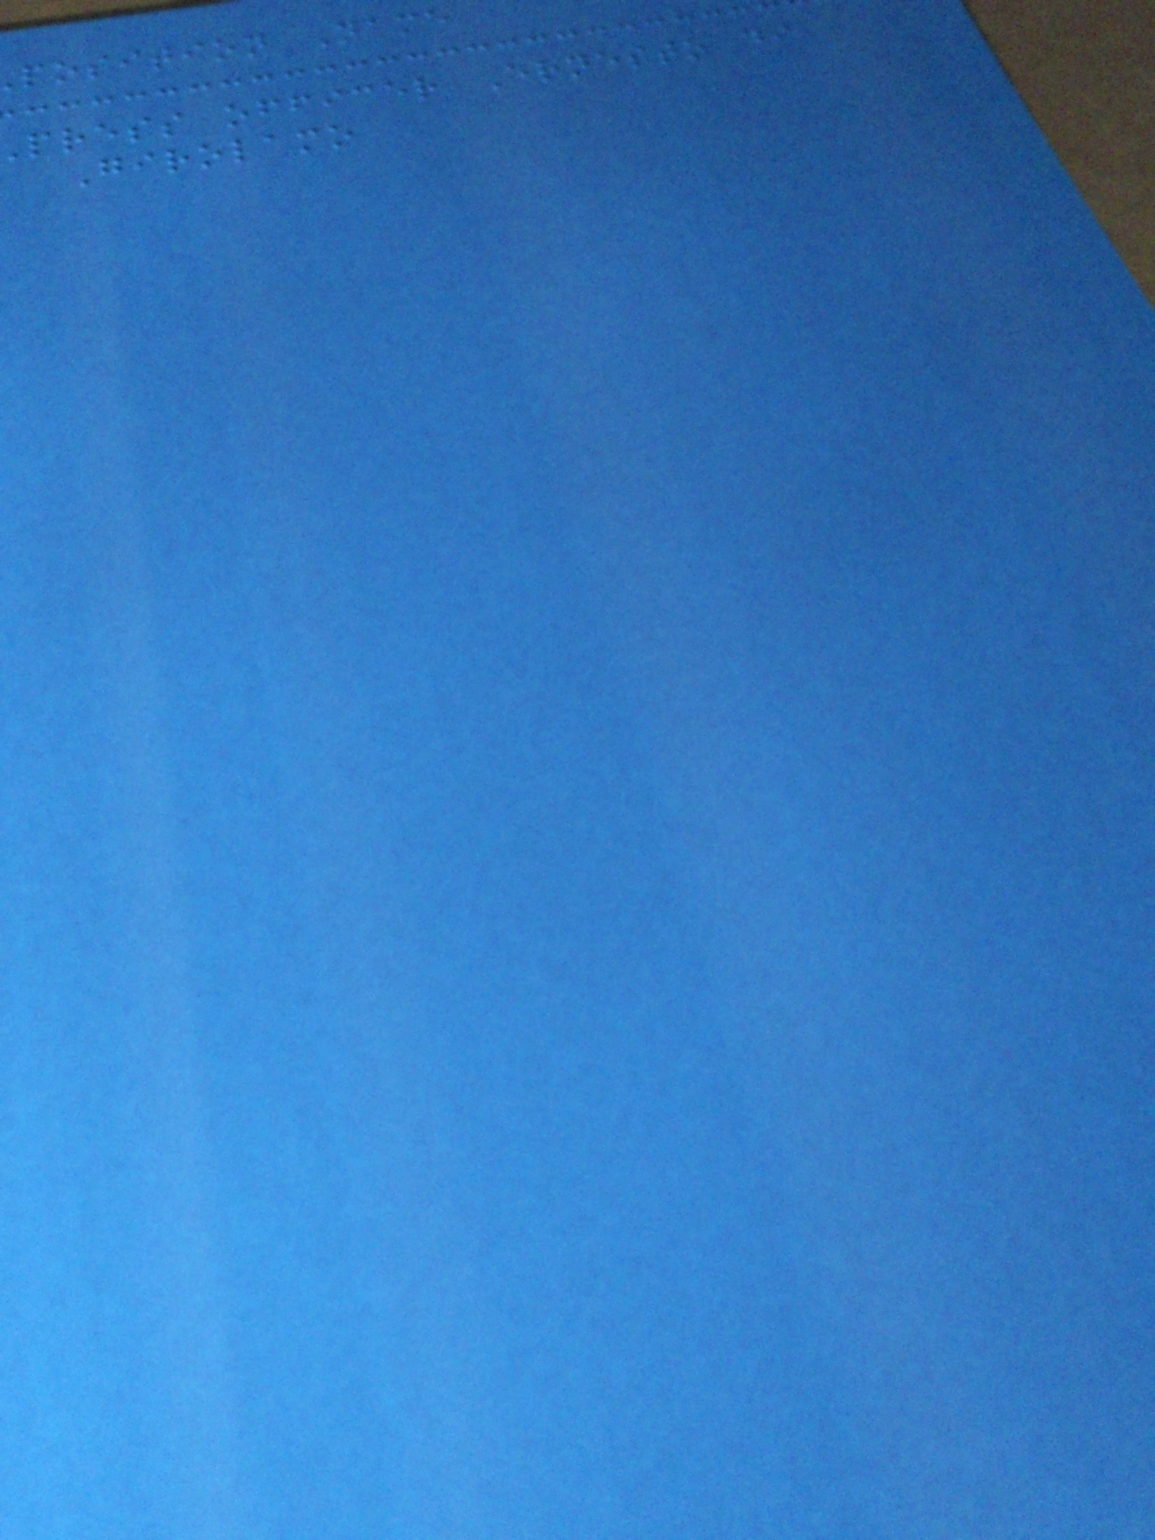position Name
press officer Ernesto di
Girolamo
